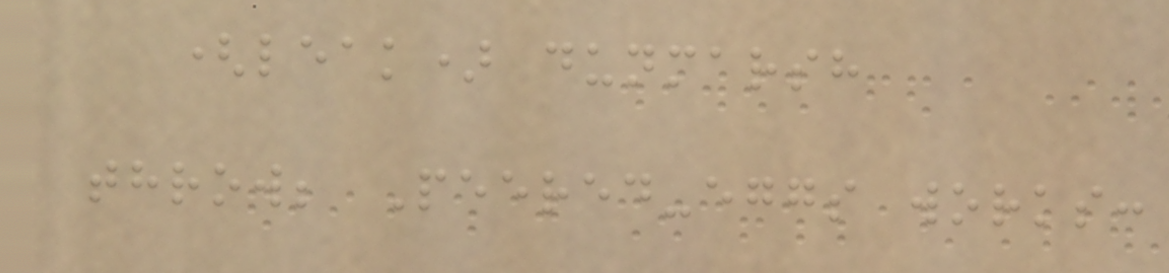(leak) dunmarsh
throw; Peered-eggs works:
